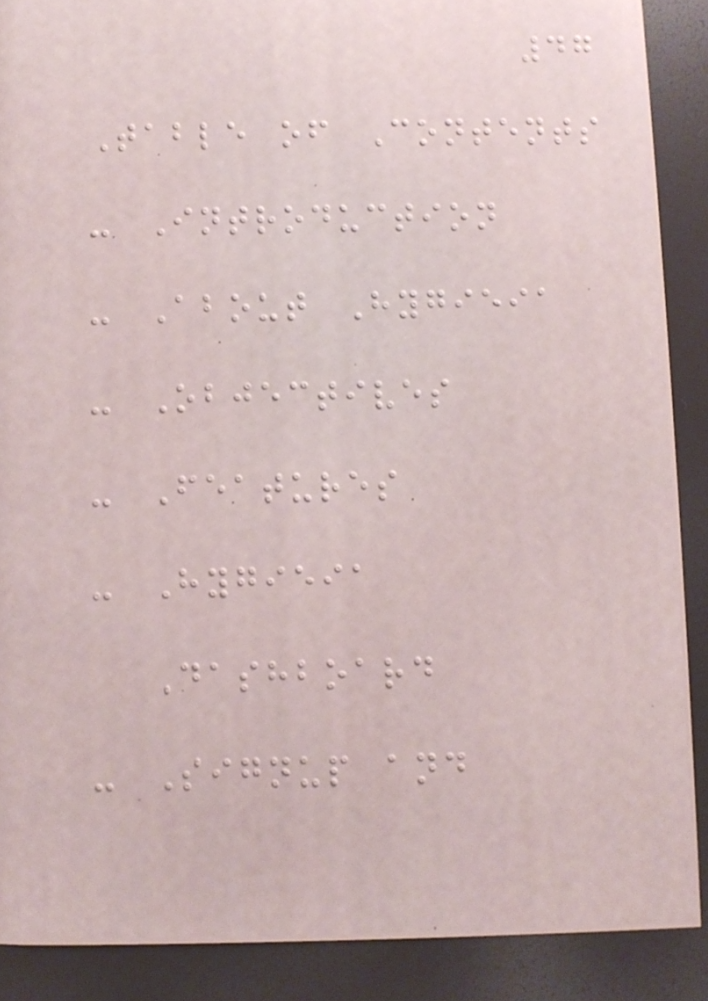47
Table of Contents
- Introduction
- About Hygieia
- Objectives
- Features
- Hygieia
Dashboard
- Signup and
